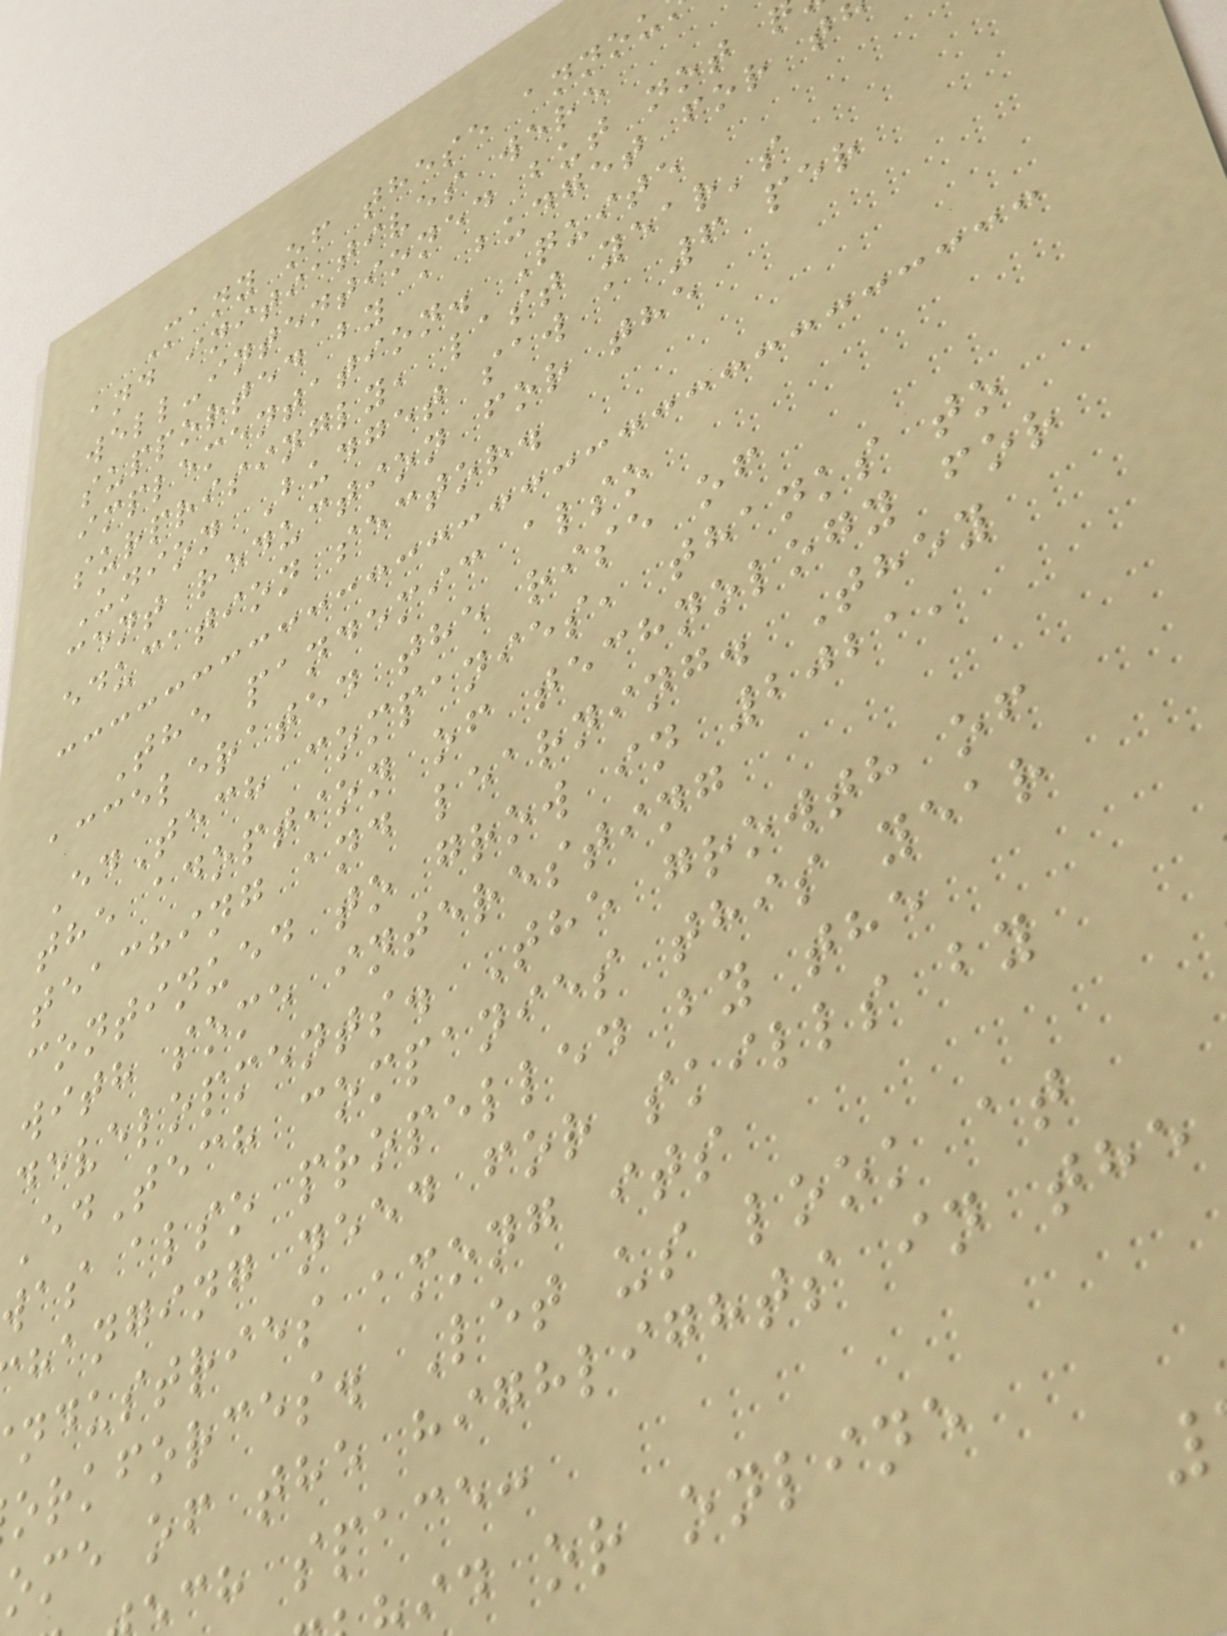Many of these annou
and initiatives were
well-intentioned but not
supported by a budget for t
implementation. Quite
surprisingly, last year's
Union Budget saw a 6 per
cent reduction for the
education sector.
The pandemic also
accelerated the rise of
EdTech companies, thanks to
the adoption of technology for
teaching and learning. They
continued to grow in 2021,
with some interesting
developments. The growth of
EdTech companies this year
was also propelled by the
hanging need for skills by
ndustries among its
orkforces. Let us look at
ome of the highlights in the
ch space:
d or online
